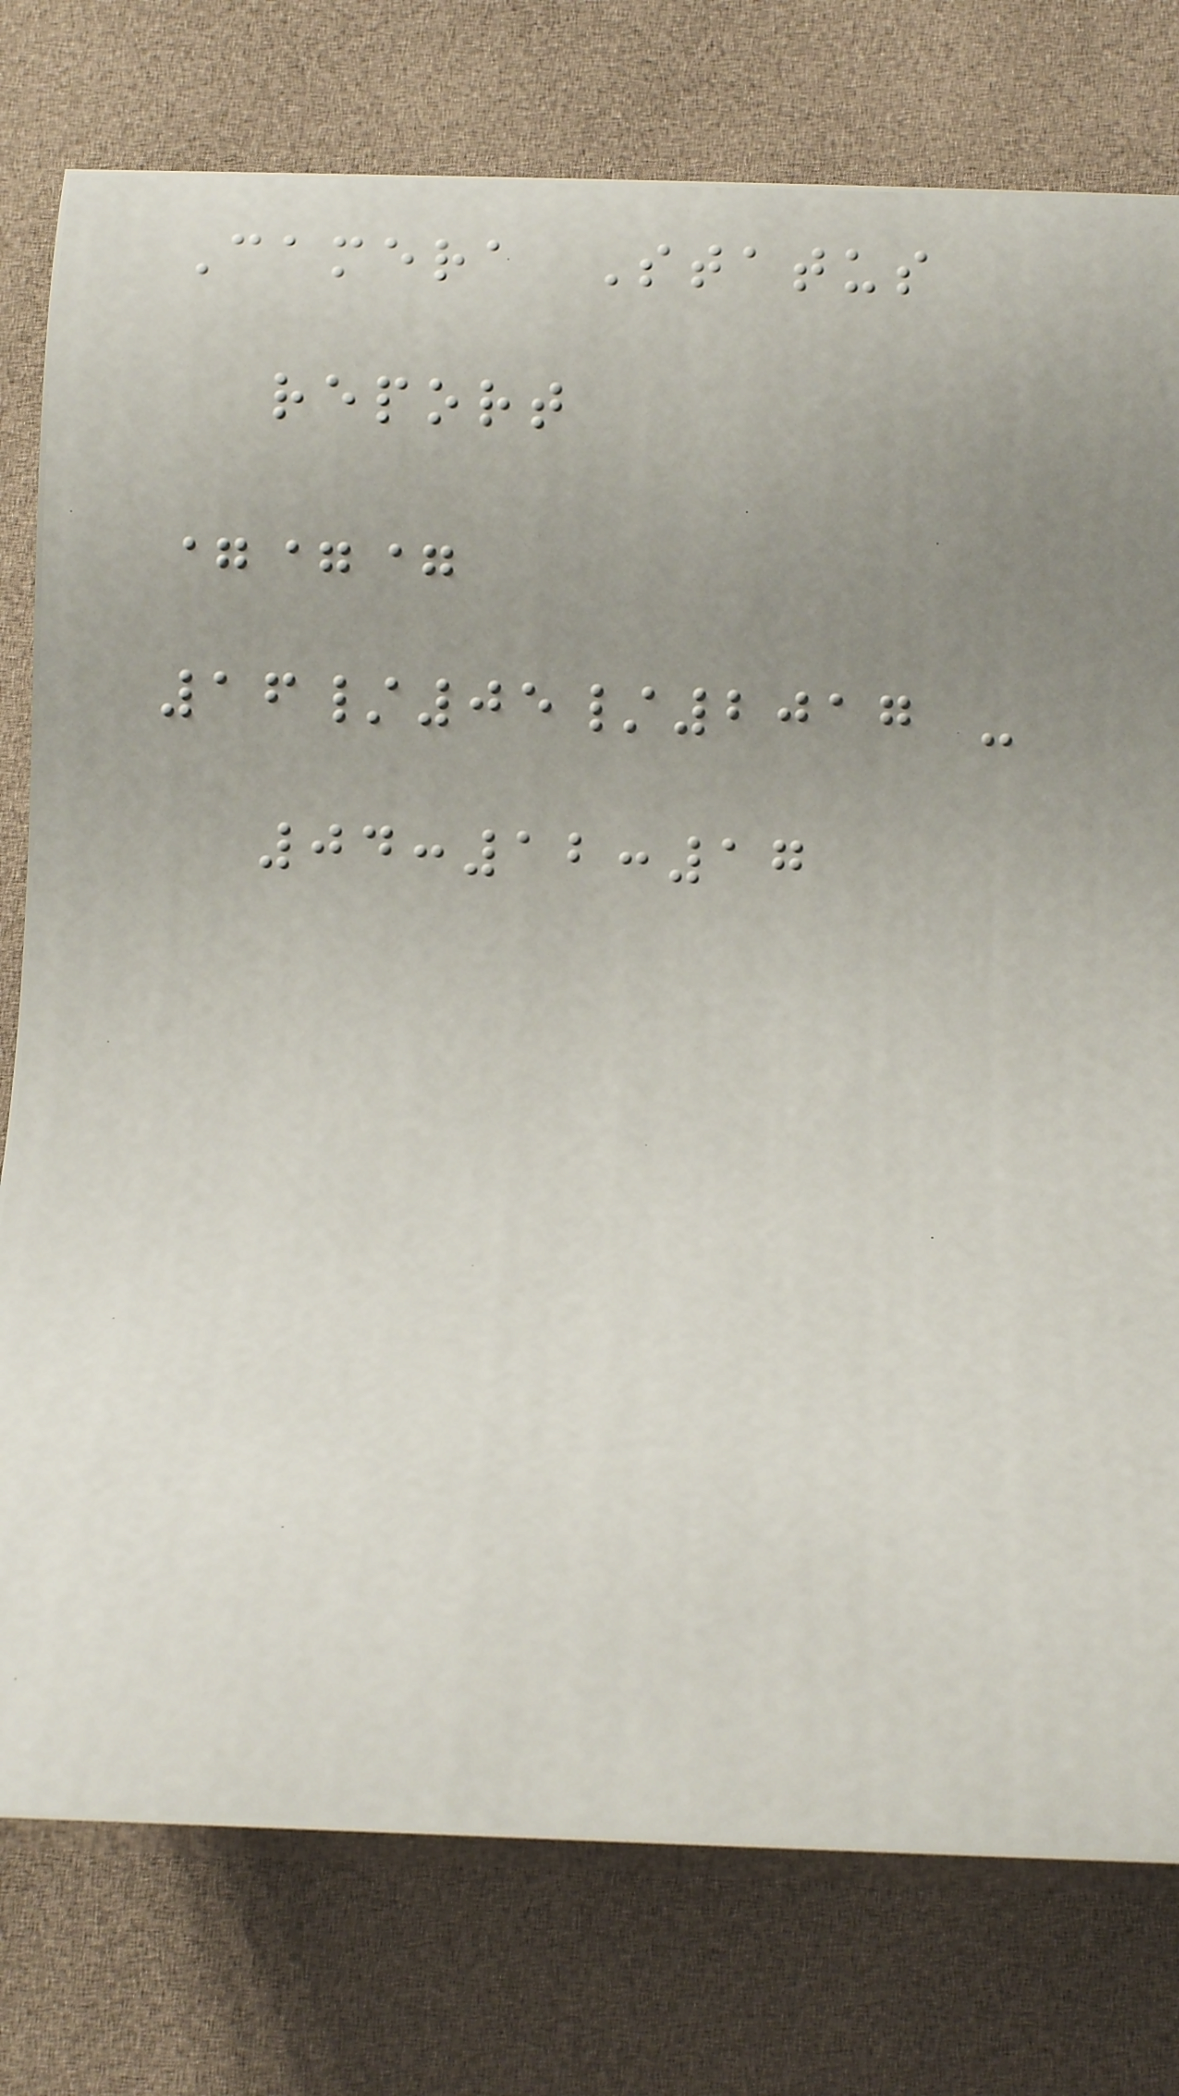Camera Status
report
===
16/05/2017 -
04:12:17
